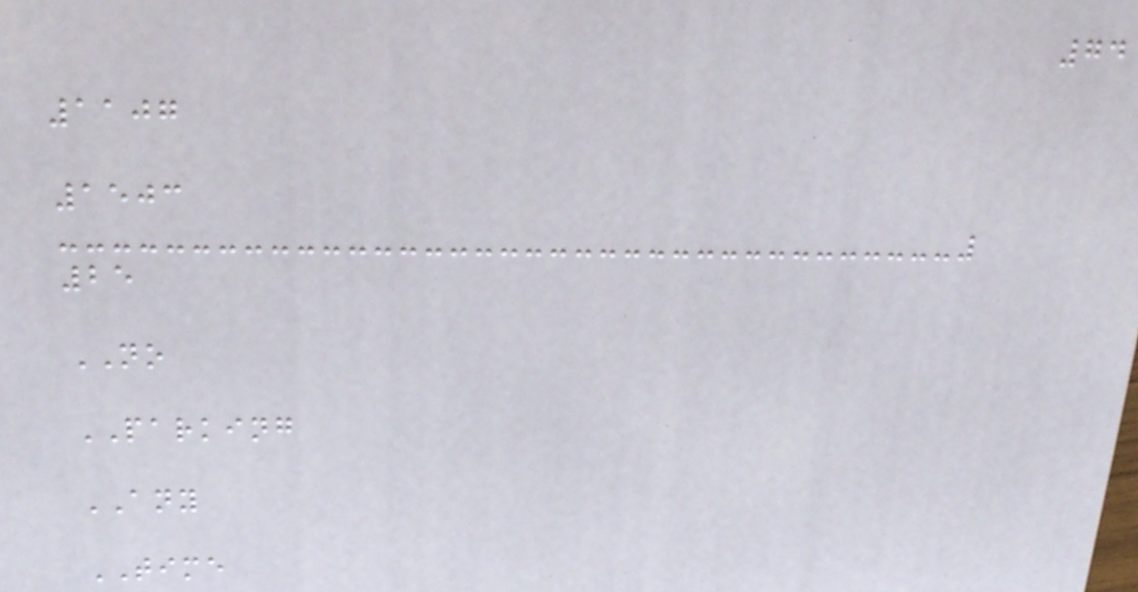74
1107
1503
25
NO
PARKING
ANY
TIME
